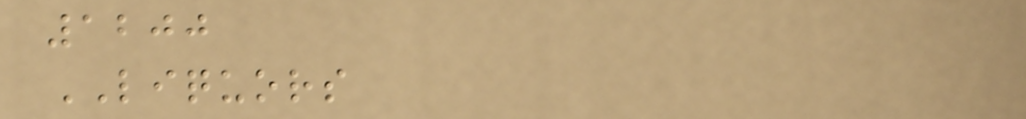1200
LIQUORS
